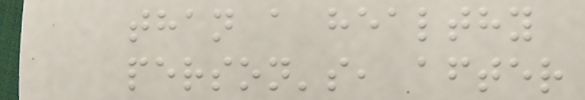than a healthy
person's, after
